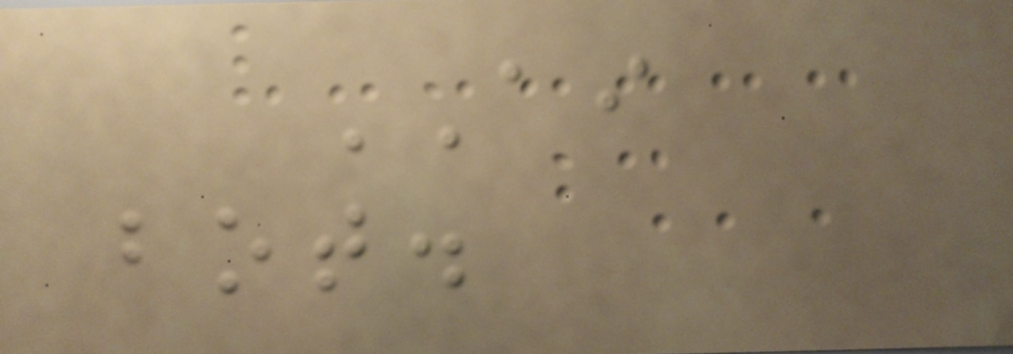AI
bot.
